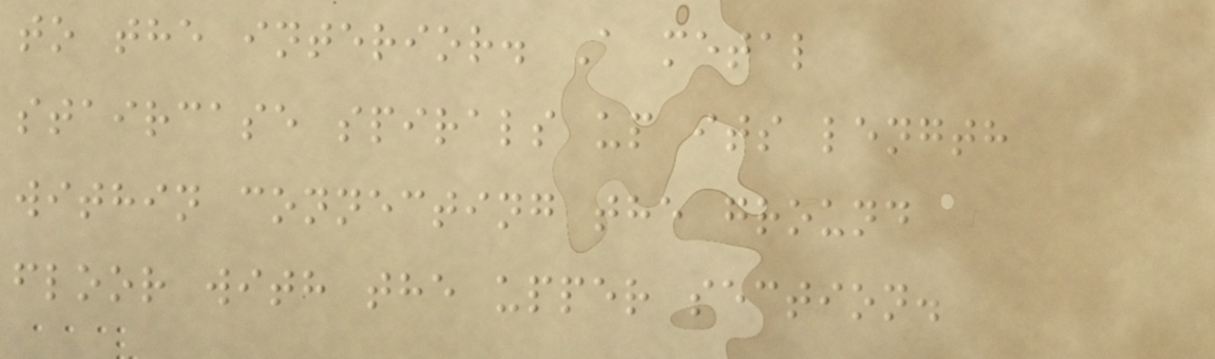to the interior. A metal
staircase spirals up its length
within connecting the ground
floor with the upper section.
